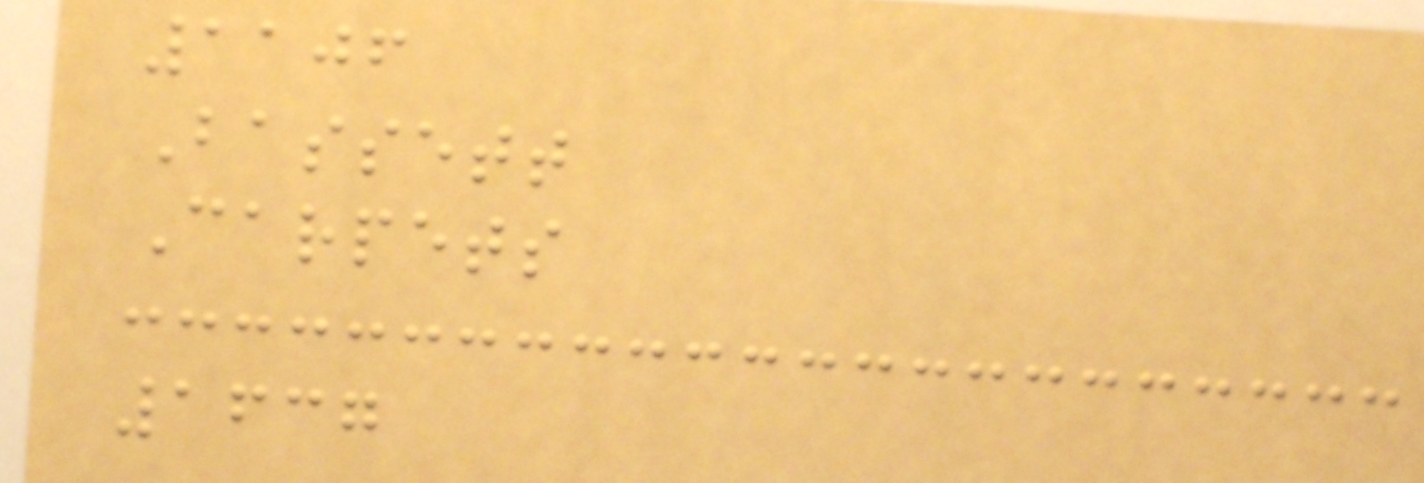1106
Bassett
Carpets
1637
